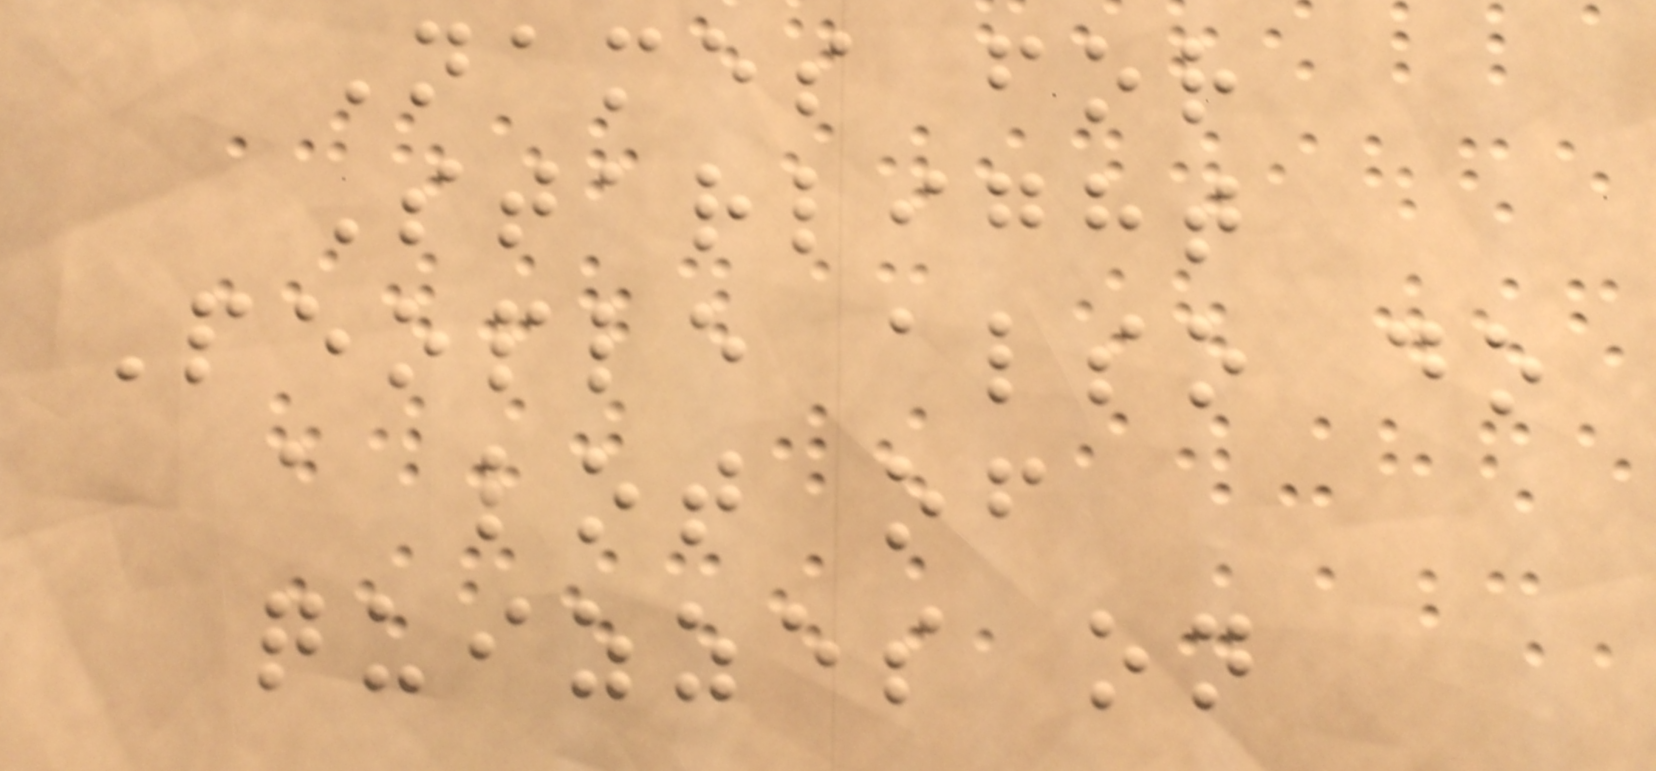Names for
Starlight
People also do
a lot of
quizzes on
